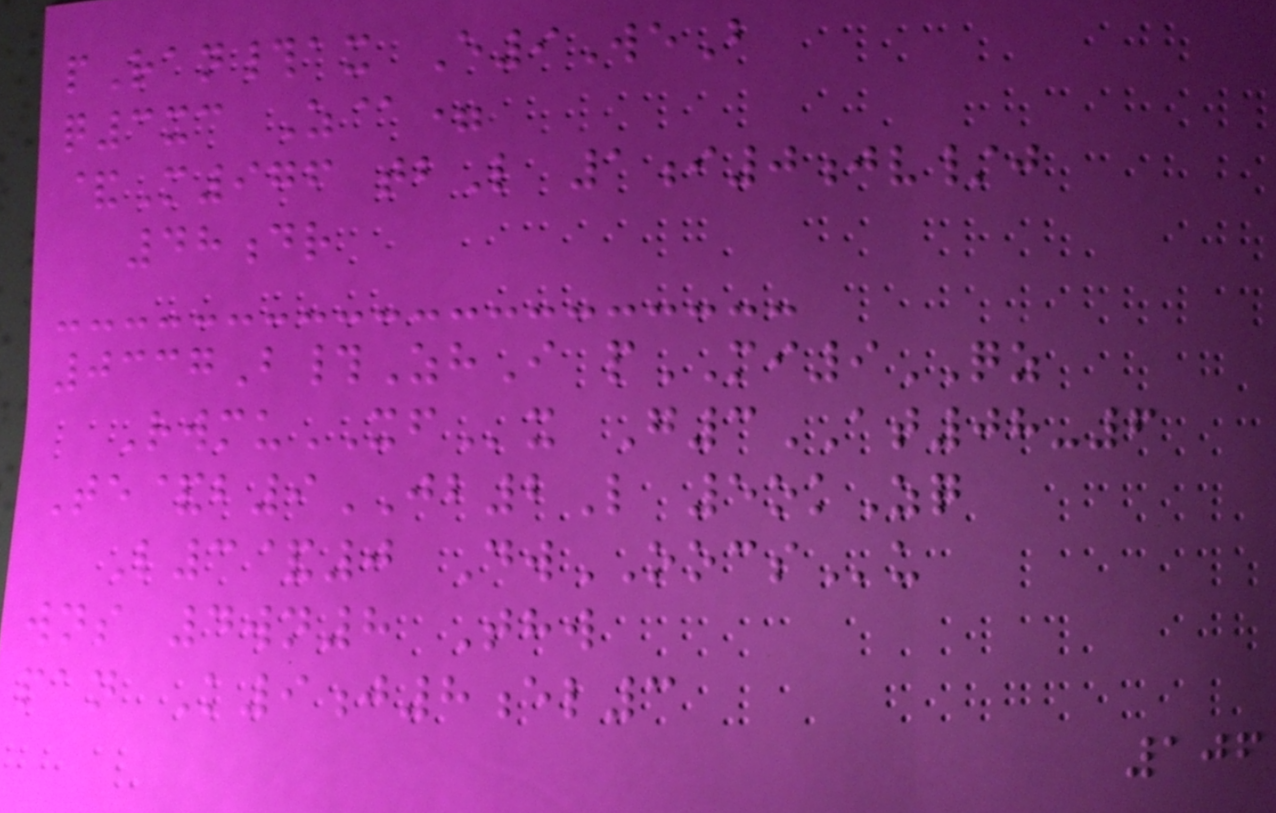pRan#ax E9WeB
q3xc Z@=
&M976 tbL 1i0jv/j
48dr
0337B#ZhI pMI9QZ
RwmuXFx G3AT08-6
Te&b9JB2L 5okZq
L3&0 DwOOCSu
wns 4wn8 Thw
pan K9j8el3
106
